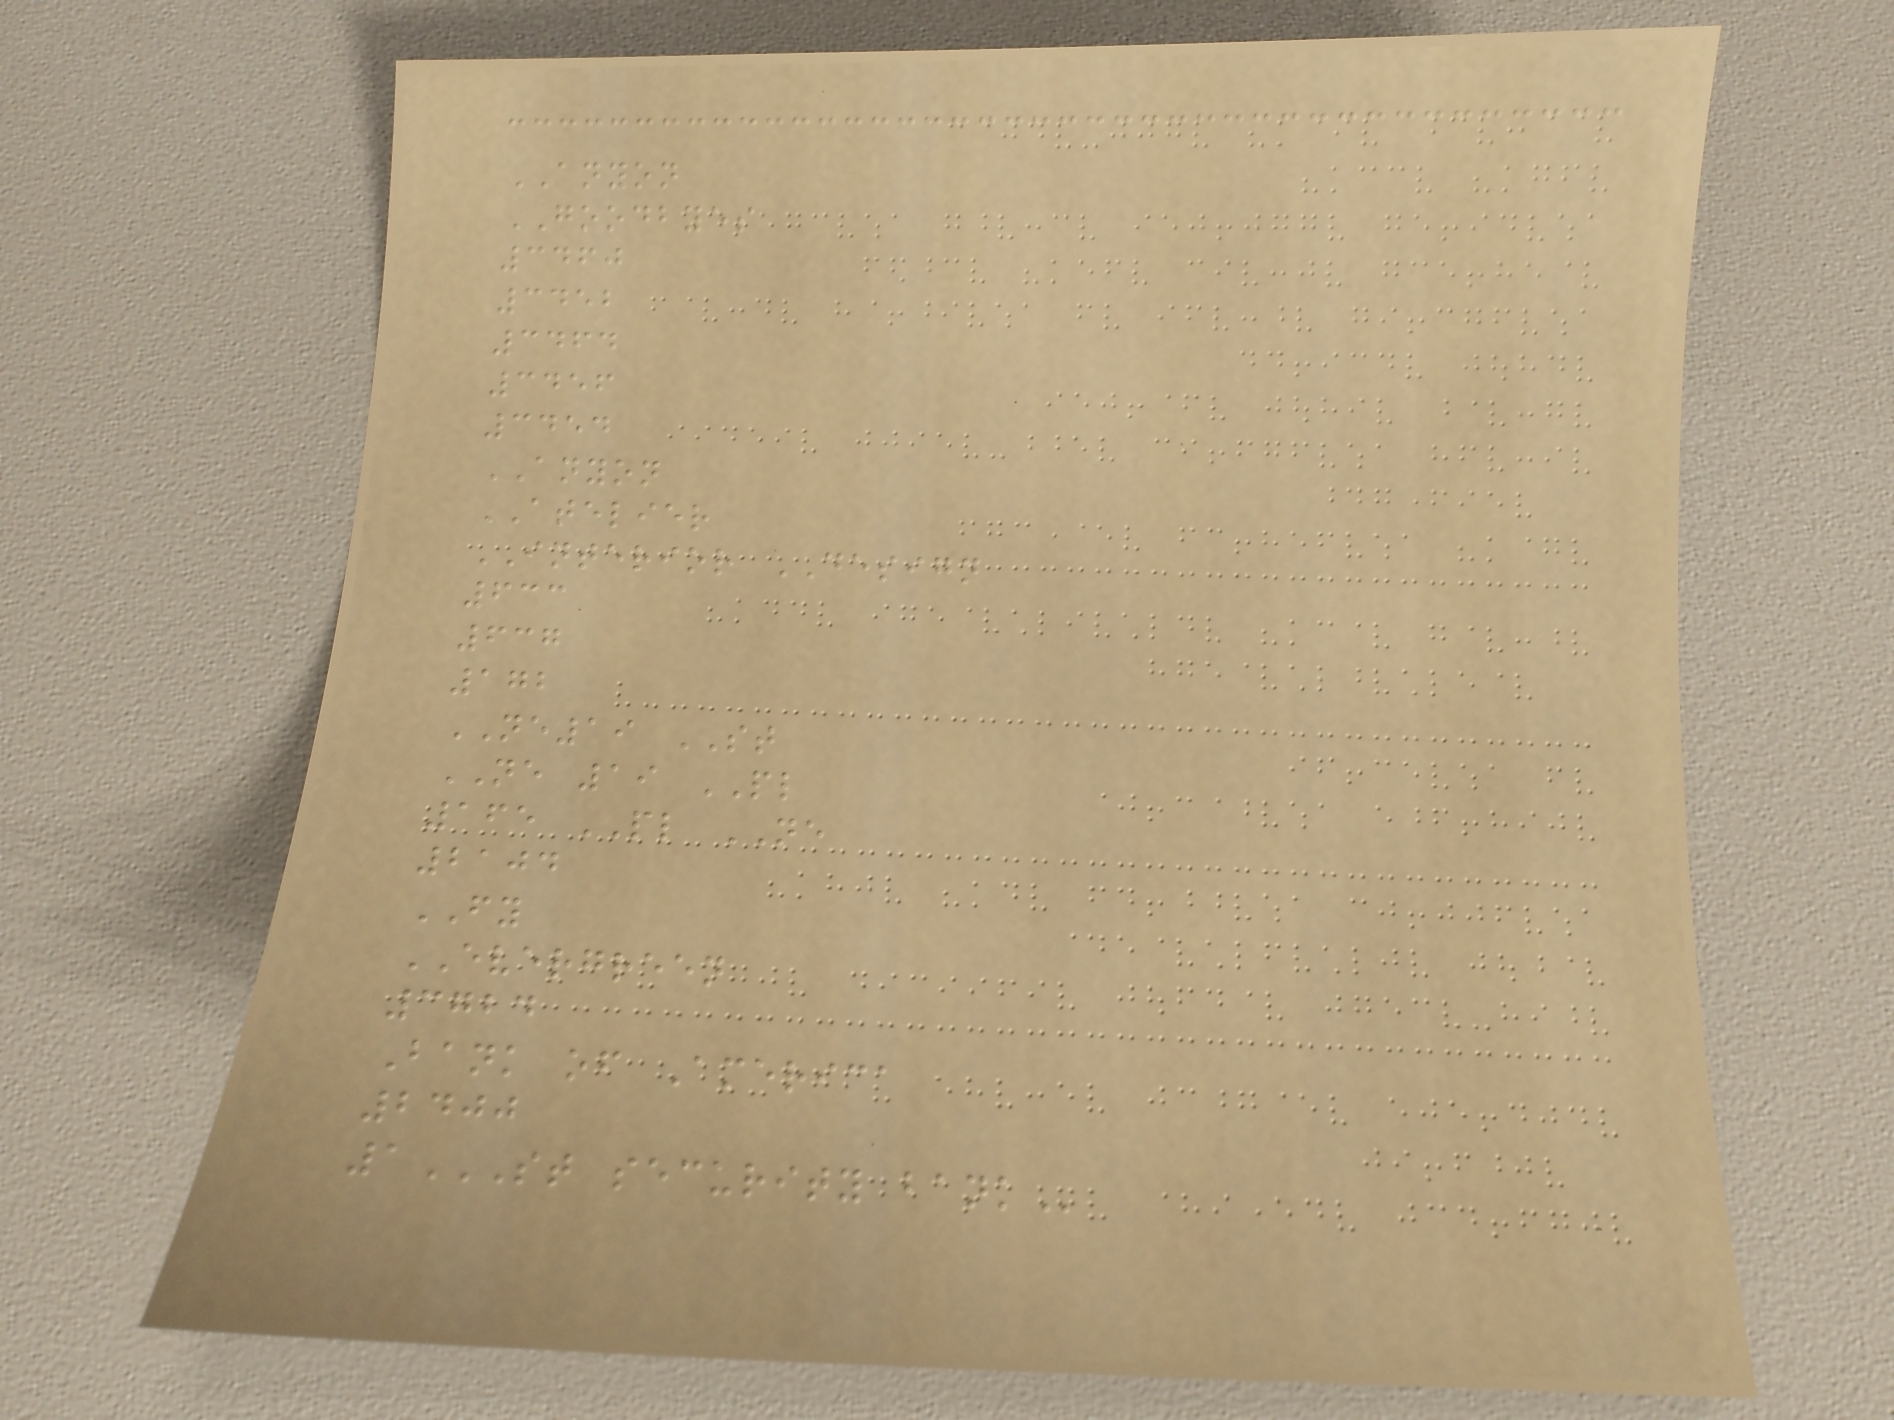ANYON
GOODBYES
3460
3452
3464
3456
3454
ANYON
ATELIER
INTERIOR DESIGN
633
637
172
NE19 ST
NE 19 PL
165 PL NE
2104
FY
EVERGREEN
3724
Bank of America
2400
1ST SECURITY BANK
